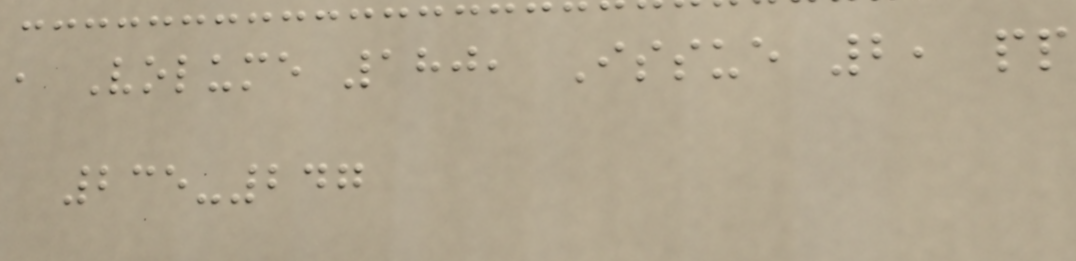, Volume 180, Issue 2, pp
235-247
